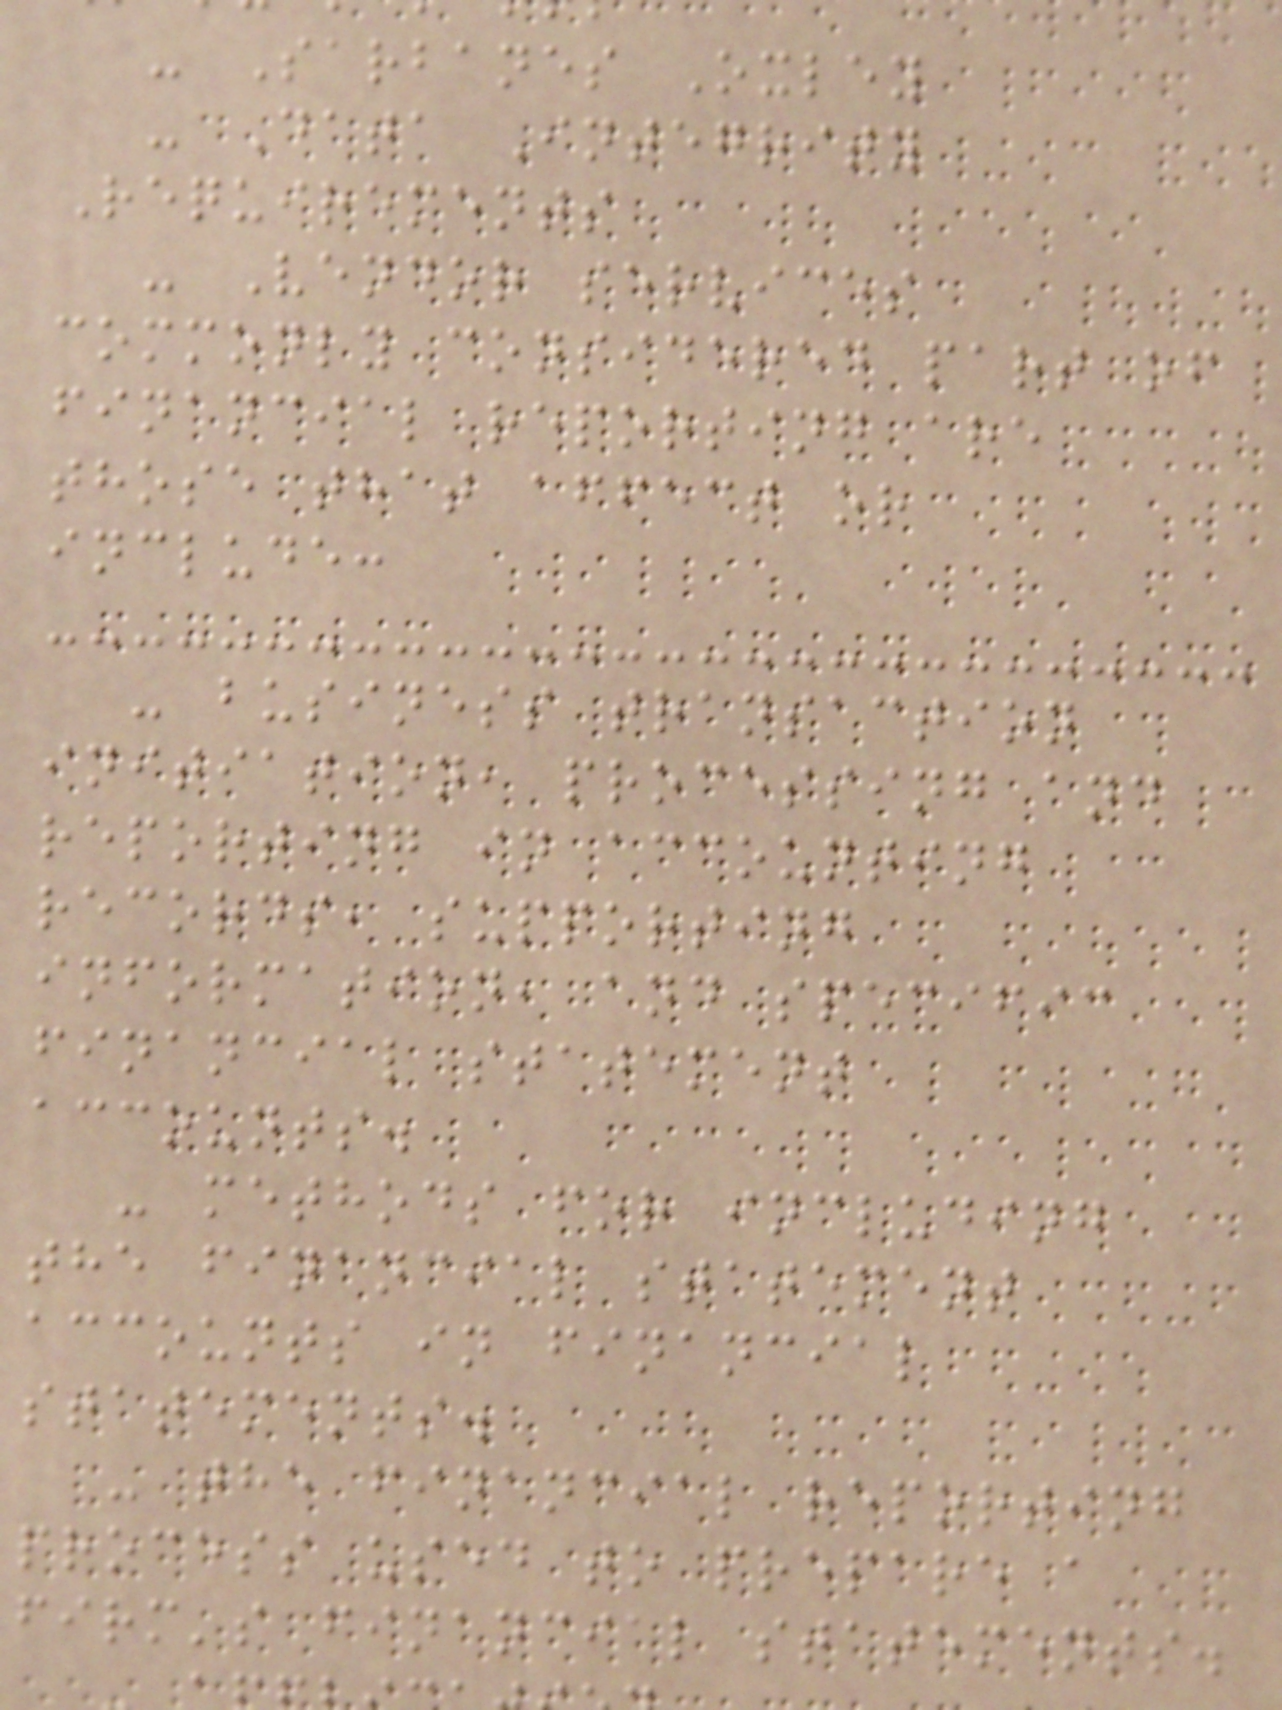- Sarbanes Oxley
- Data Integrity
Requirements
- Vendor services
commonly considered part of
financial reporting are
those that affect or
include:
- business transaction
initiation, processing and
reporting in accounting
records, supporting
information, and specific
financial statement
accounts.
- methods for including
the financial statement
accounts in financial
statements.
- the financial reporting
process used to prepare a
firm's financial statements.
